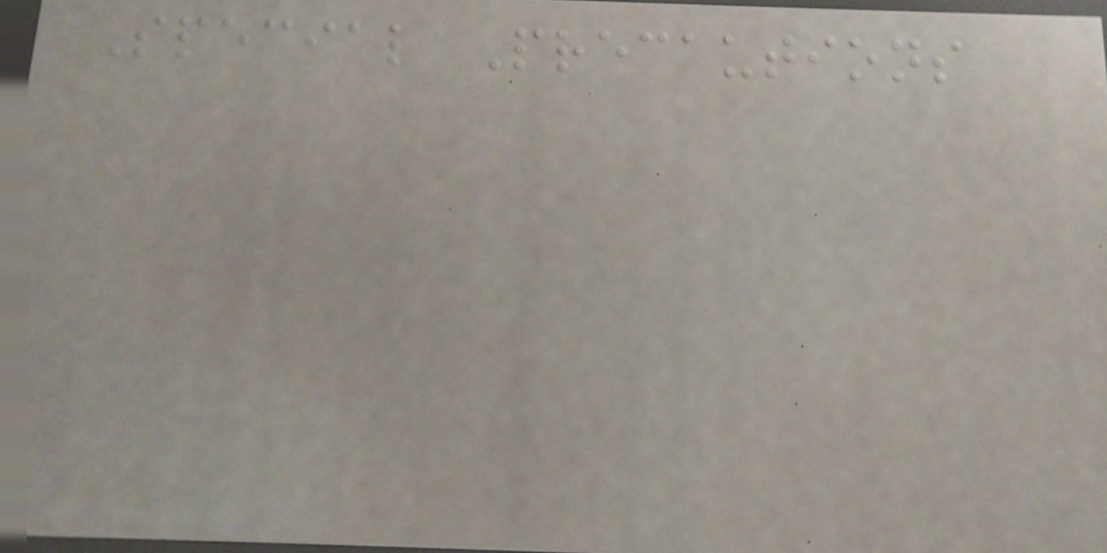Special Precautions
